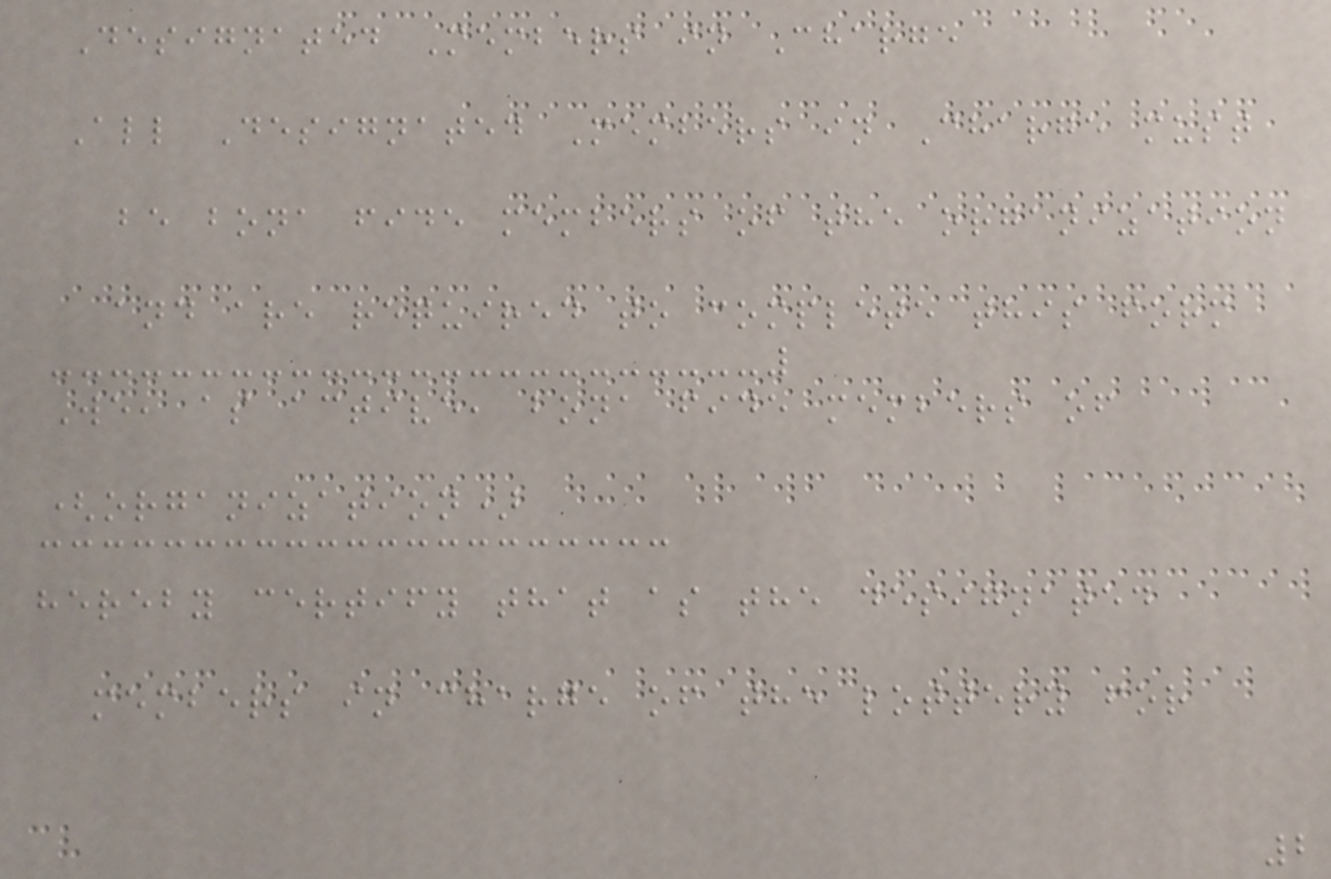Designated Members in Charge
All Designated Members in Charge must
be bona fide members of the organization
and are required to complete this form
We, as active, bona fide members of
(organization)
hereby certify that as the designated
members in charge of the lottery for
2
